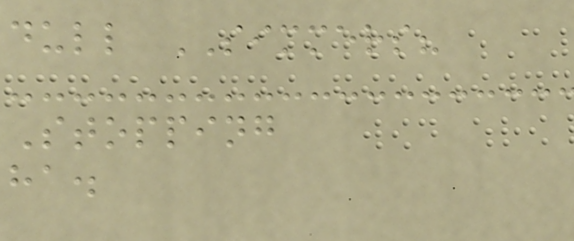dull SIMMERS?
Stopping
ha.
